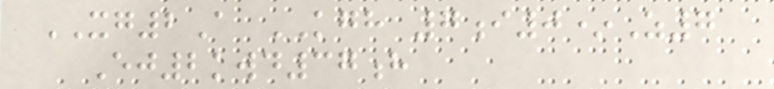XG2A KGH 7i0*Z7
Ej2kwd37h
